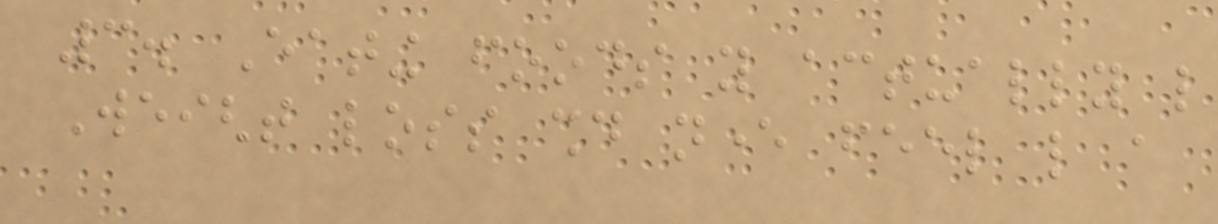3. Eating foods you actually like
Weight loss should never feel like a
